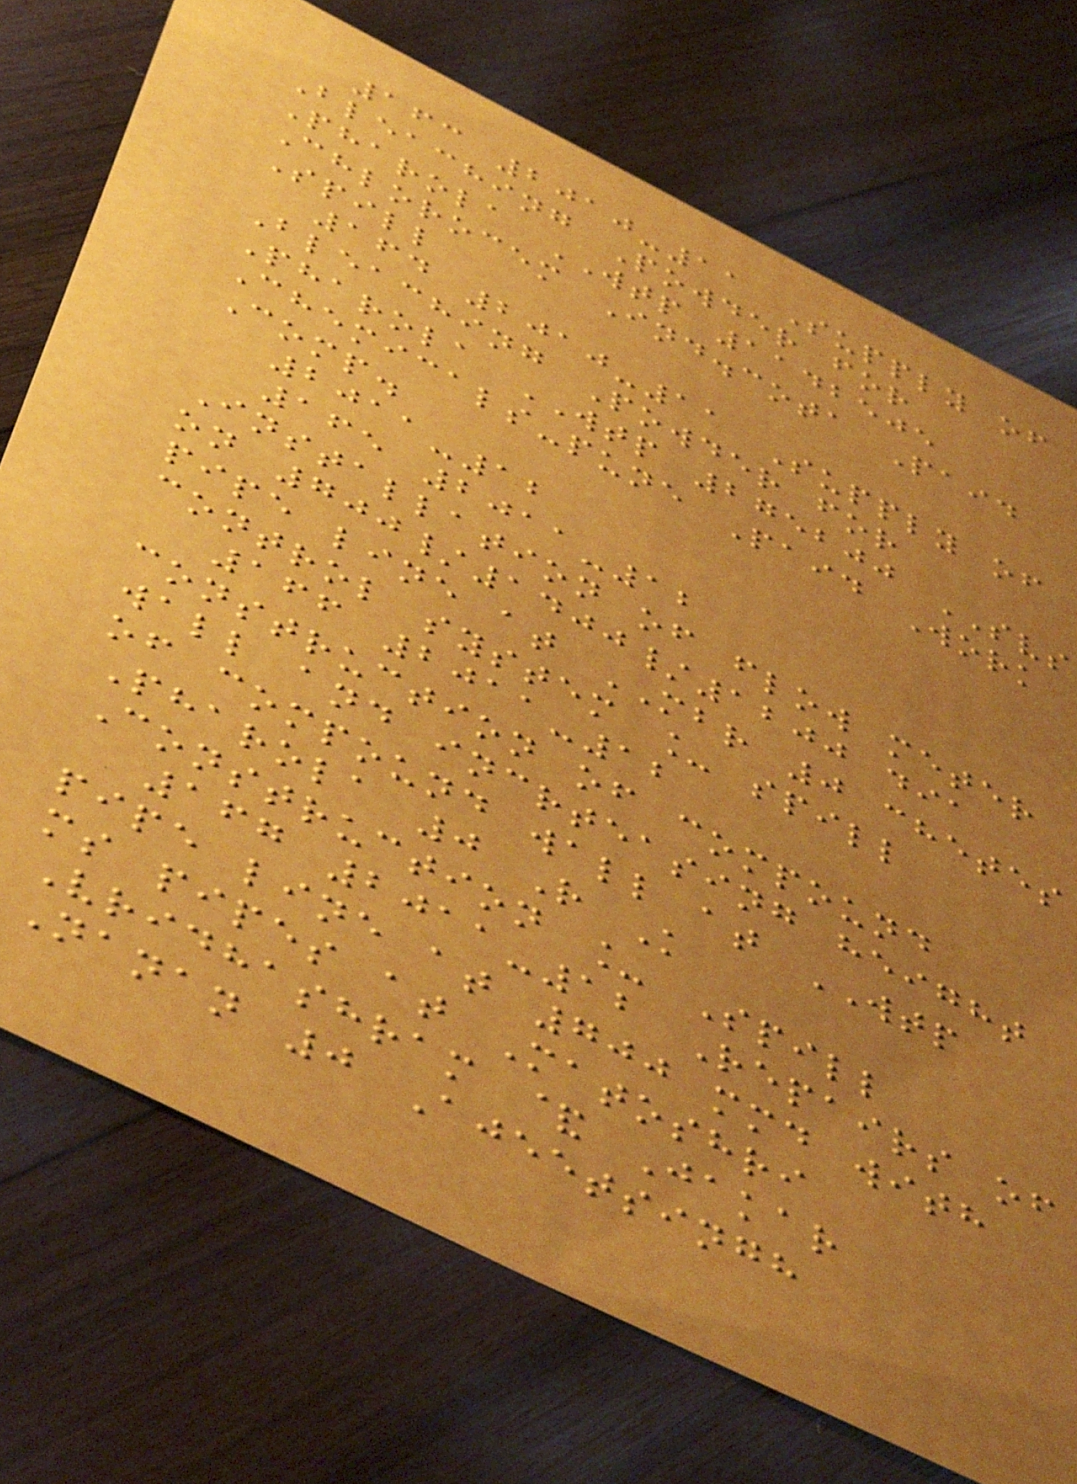163 2010-11 Supply of
Bleaching Powder for
Pharola WTP 1142505
Chlorocem Ind.cota Paid
Spill
164 2010-11 Supply of
Bleaching Powder for
Pharola WTP 275200 SVS
Chemicals-pune Paid Work
Comp.
2011-12
165 2011-12
Installation of flow meter
on 700/1400/1200 dia
pipe line at MBR 0 chetes
control system _ spill
166 2011-12
construction of compound
wall and incrteasing height
of compound wall at WTP
Pharola 0 R K
Construction _ Spill
167 2011-12 Repairs of
pipe line at 700 mmd with
ms pipes at Matoshri
Vridhashram & Jakar
Nanan 0 Ajeetsingh
